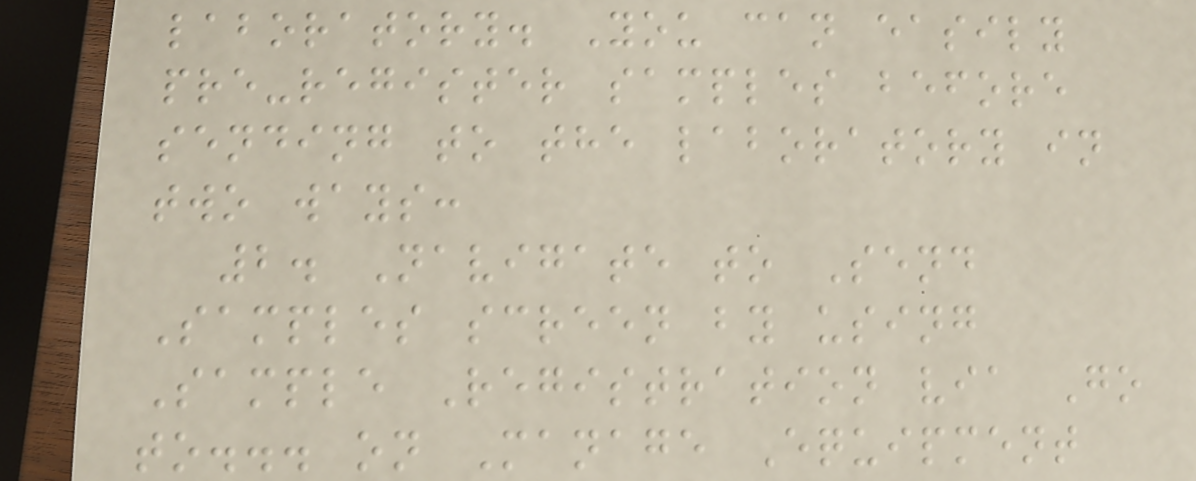laboratory. You can easily
pre-register samples before
sending to the laboratory in
two ways:
2. Navigate to Send
Samples screen by using
Sample Registration via Go
to... on Manage Equipment
